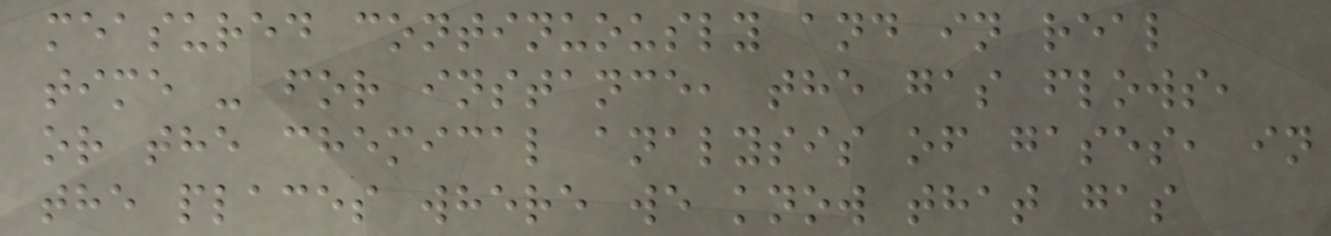measured continuously and in real
time - for instance, the gas flows,
or the chemical analysis of gases, in
the places where we know that gas
